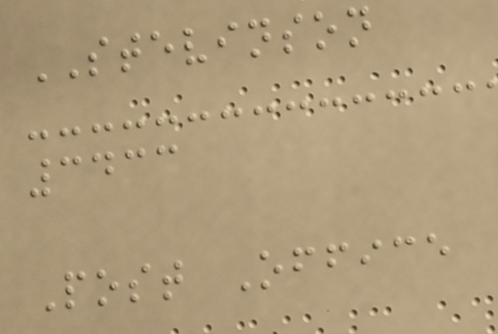STEVINSON
3433
Post Office
